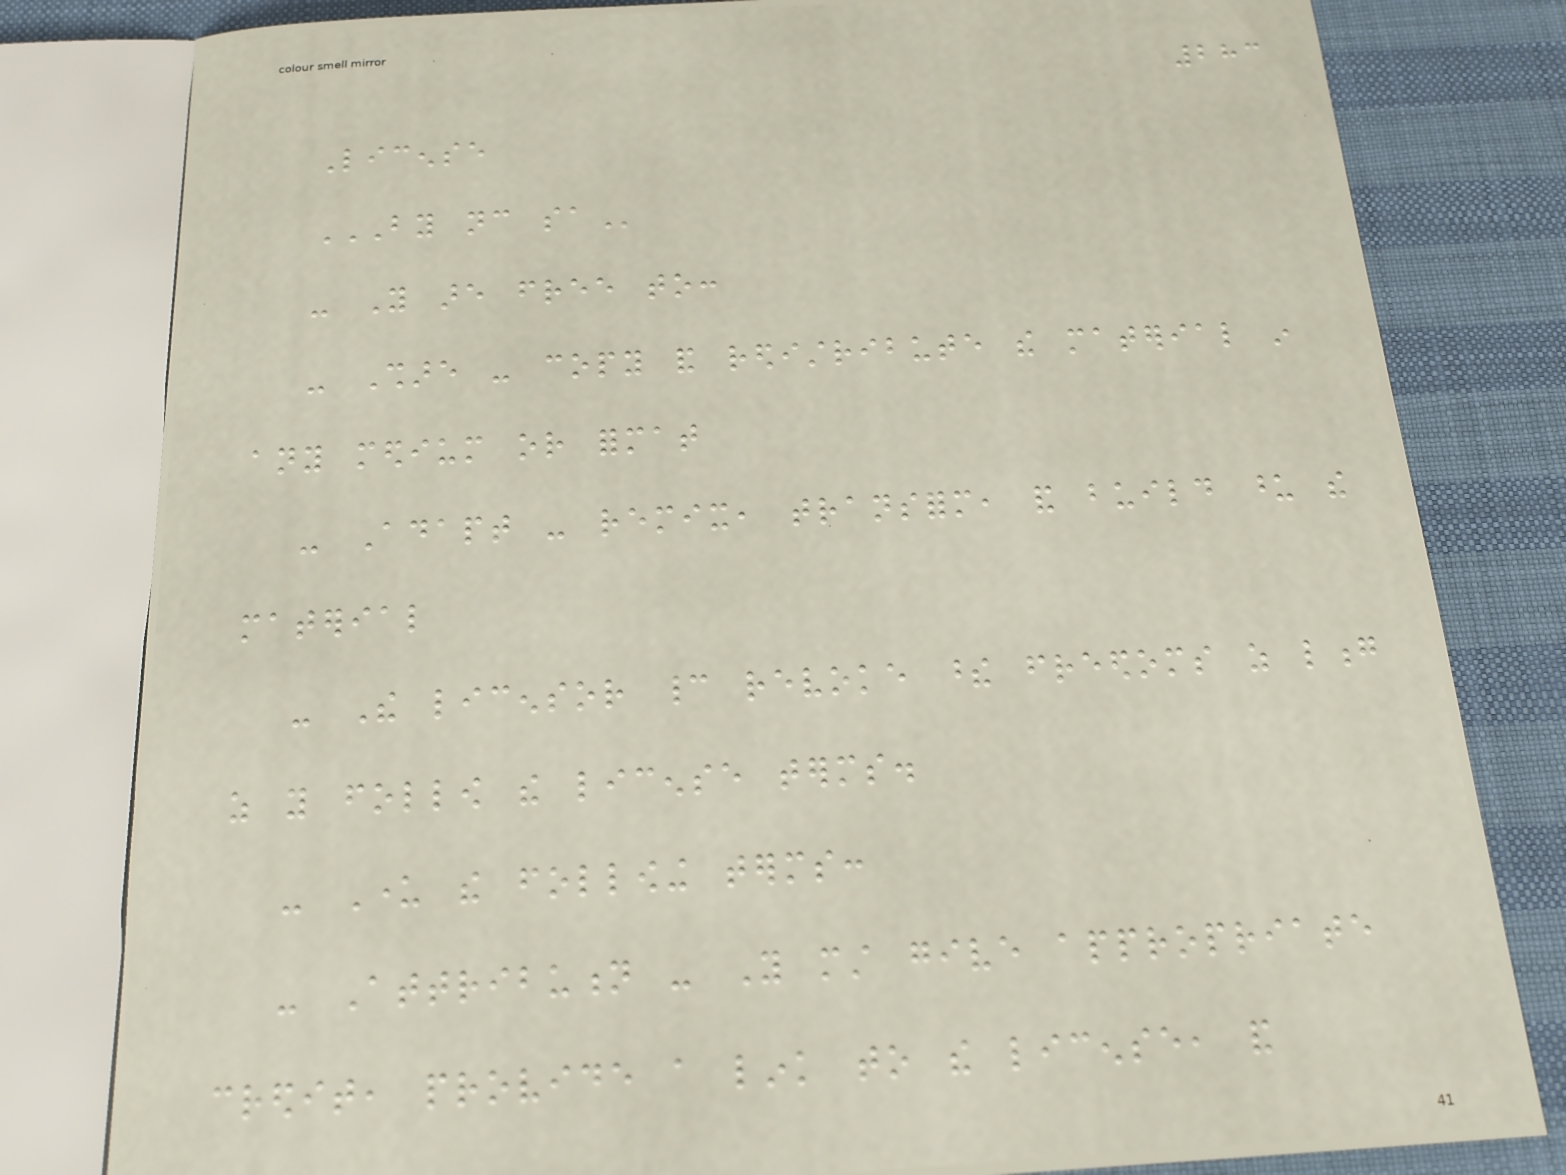283
License
BY NC SA
- You are free to:
- Share - copy and redistribute the material in
any medium or format
- Adapt - remix, transform, and build upon the
material
- The licensor cannot revoke these freedoms as long
as you follow the license terms.
- Under the following terms:
- Attribution - You must give appropriate
credit, provide a link to the license, and
